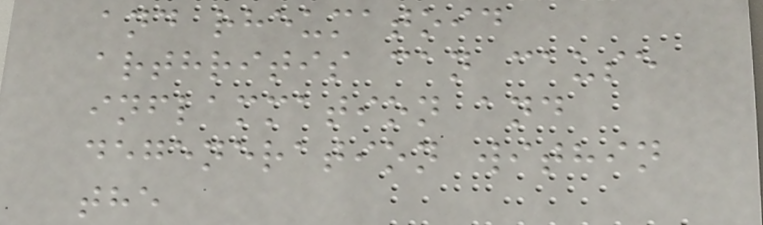and rheumatoid
arthritis can cause
inflammation and
degeneration within
the
